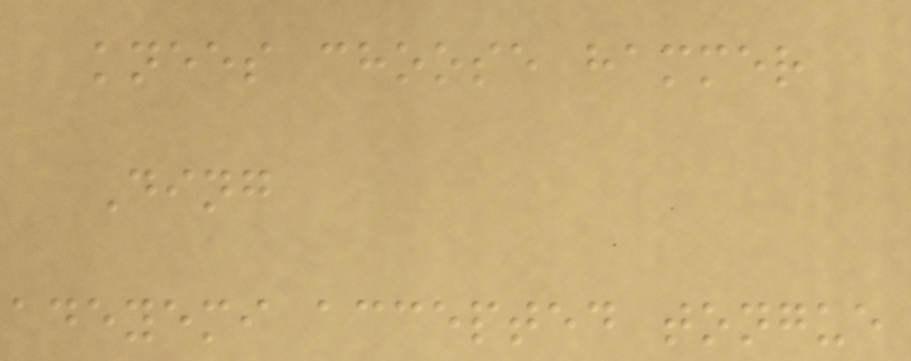knees choose hammer
Ding
adeyemi accepted tongue
